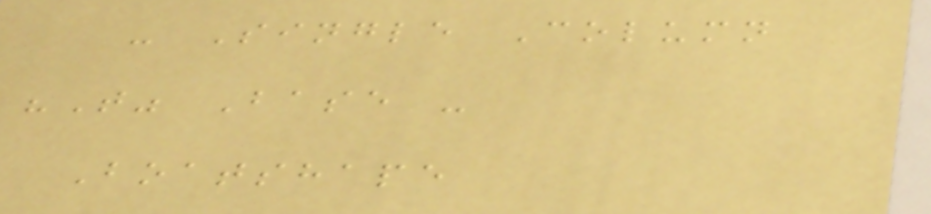- Single Column
"T" Base -
Boatshape
